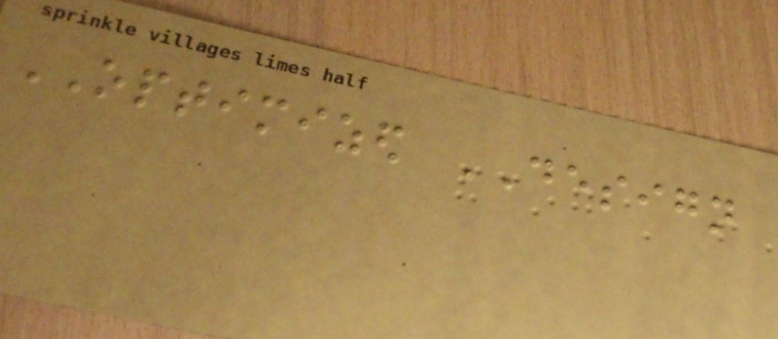OPTIMIZED DESIGN
